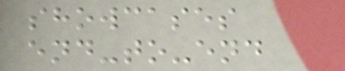showcases
end-to-end
